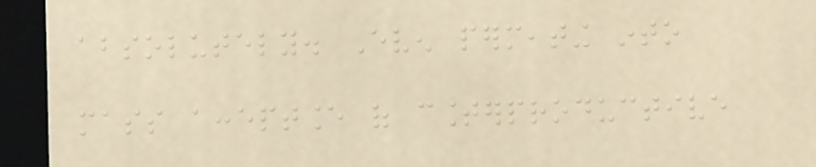absolutely. Even permeating into
mass acceptance of counterproductive
